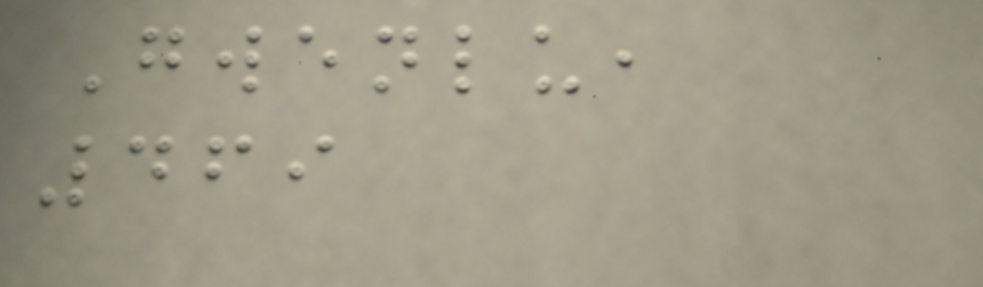Gwenlu,
469
